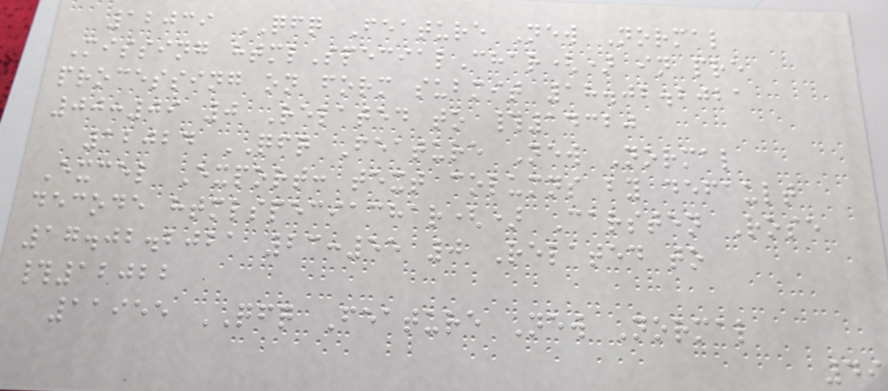12039 QFQ Feature New Normal
Missing htmlSpecialChar() in pre
processing on form submit 18.02.2021
00:09 0 Related to #14320
12024 QFQ Feature New Normal
Excel Export: text columns by default
decode htmlspeciachar() Carsten Rose
17.02.2021 23:55 0 Related to
#12022
11955 QFQ Feature New Normal
49
